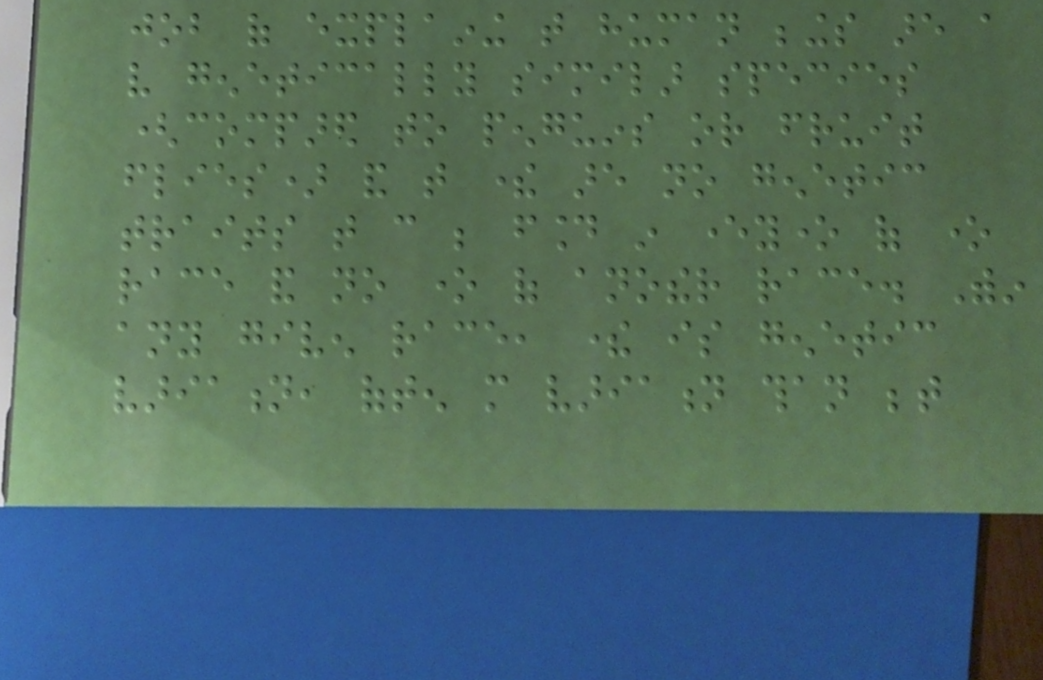job of explaining that human beings are a
very genetically similar species
(compared to penguins or fruit
flies) and that there are no genetic
traits that can be found in everyone of one
race and no one of another race. Within
any given race, there is genetic
variation, often more variation than between
